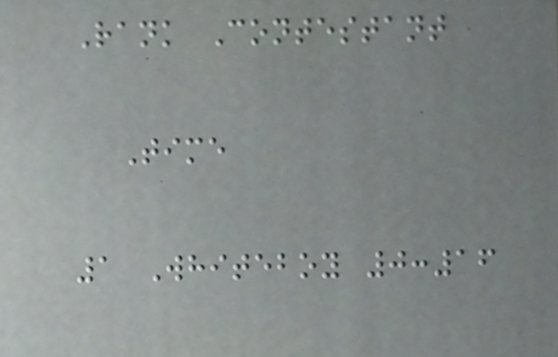Rank Contestant
Time
1 Whiteboy 0:16
